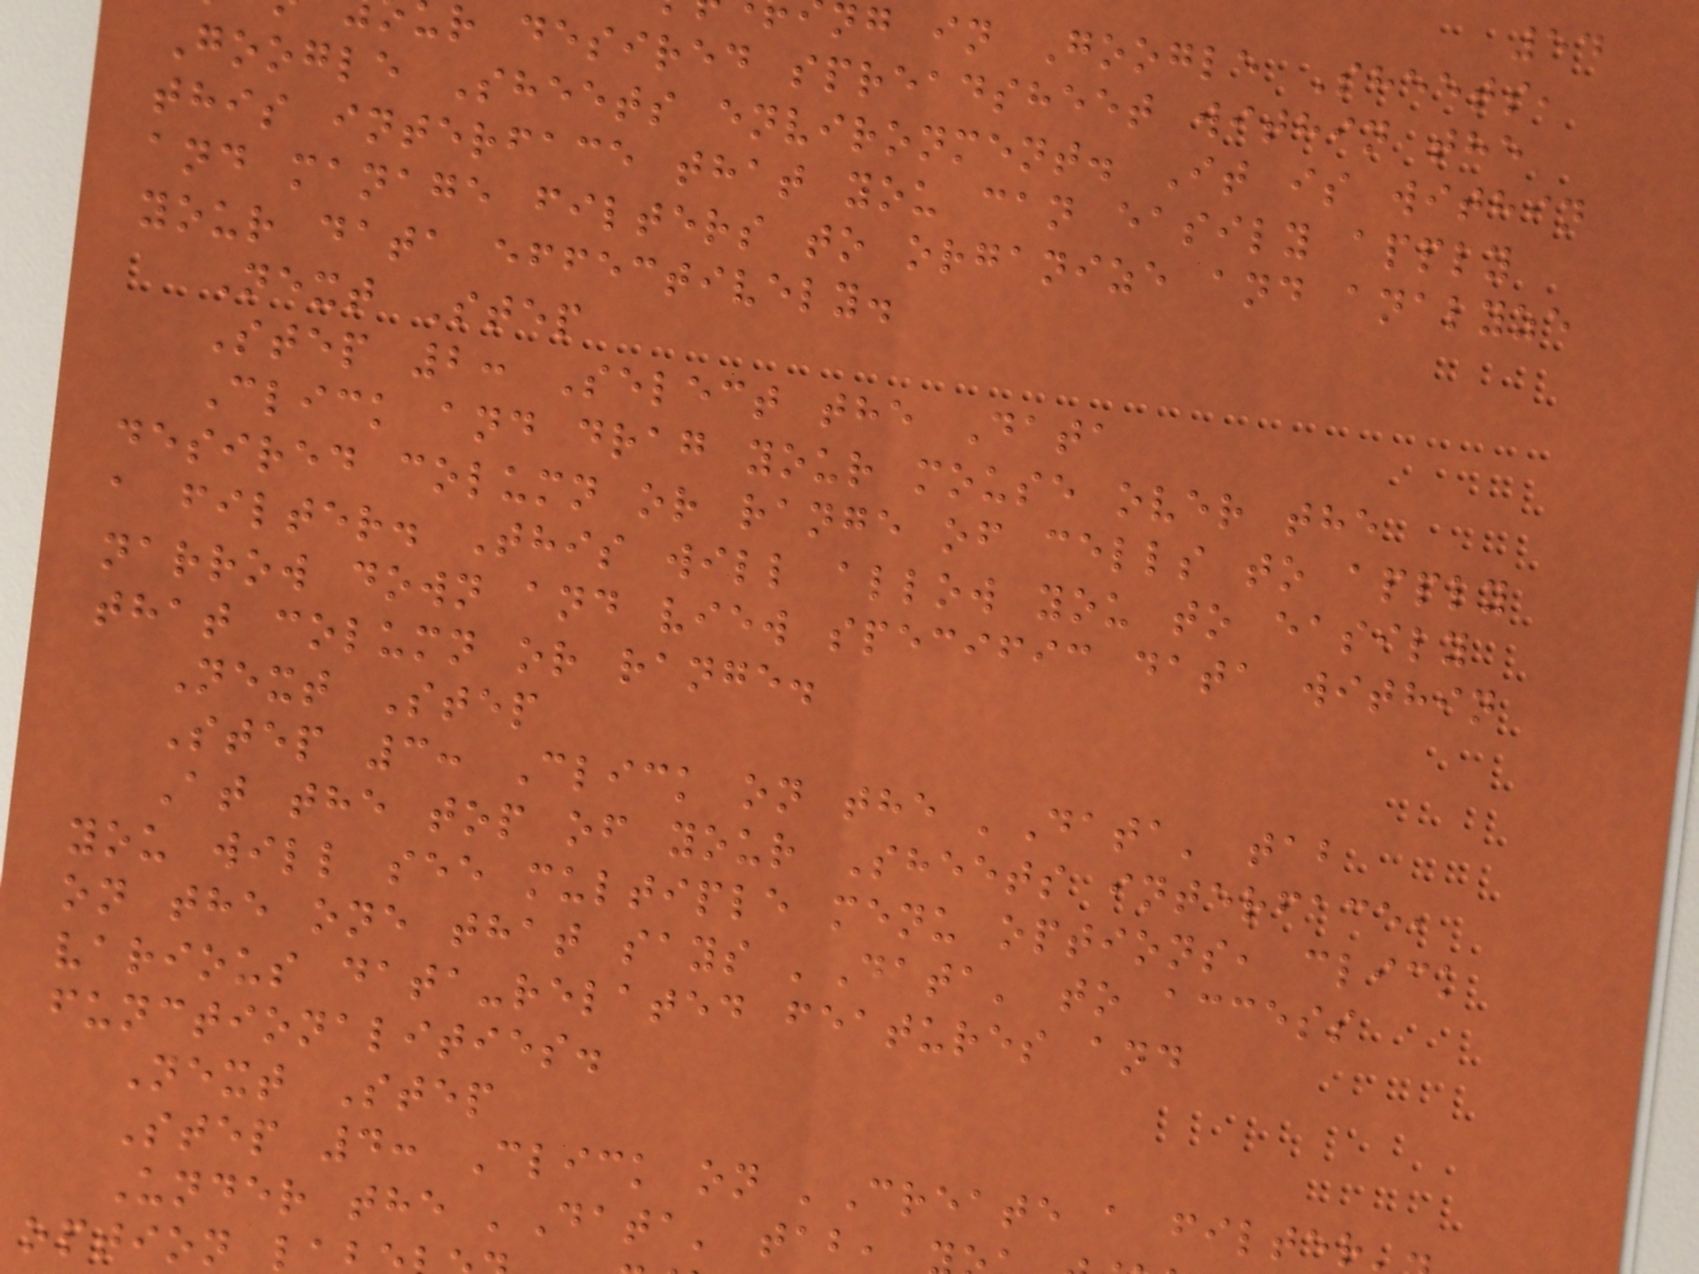54
ng in Google Sheets,
r desired spreadsheet within the
Google Sheets environment. It is within
this interface that you can easily apply
and manage filters to organize and analyze
your data effectively.
Next Step
Step 2: Select the Data
Click and drag your mouse over the
desired column or range of cells to apply
a filter. This will allow you to easily
narrow down and view specific data within
that column or range.
Next Step
Step 3: Click on the 'Data' tab
At the top of your Sheets interface,
you will see multiple menu options, click
on the one that says 'Data' to access
various data-related features and
functionalities.
Next Step
Step 4: Click on 'Create a filter'
Under the 'Data' tab,
